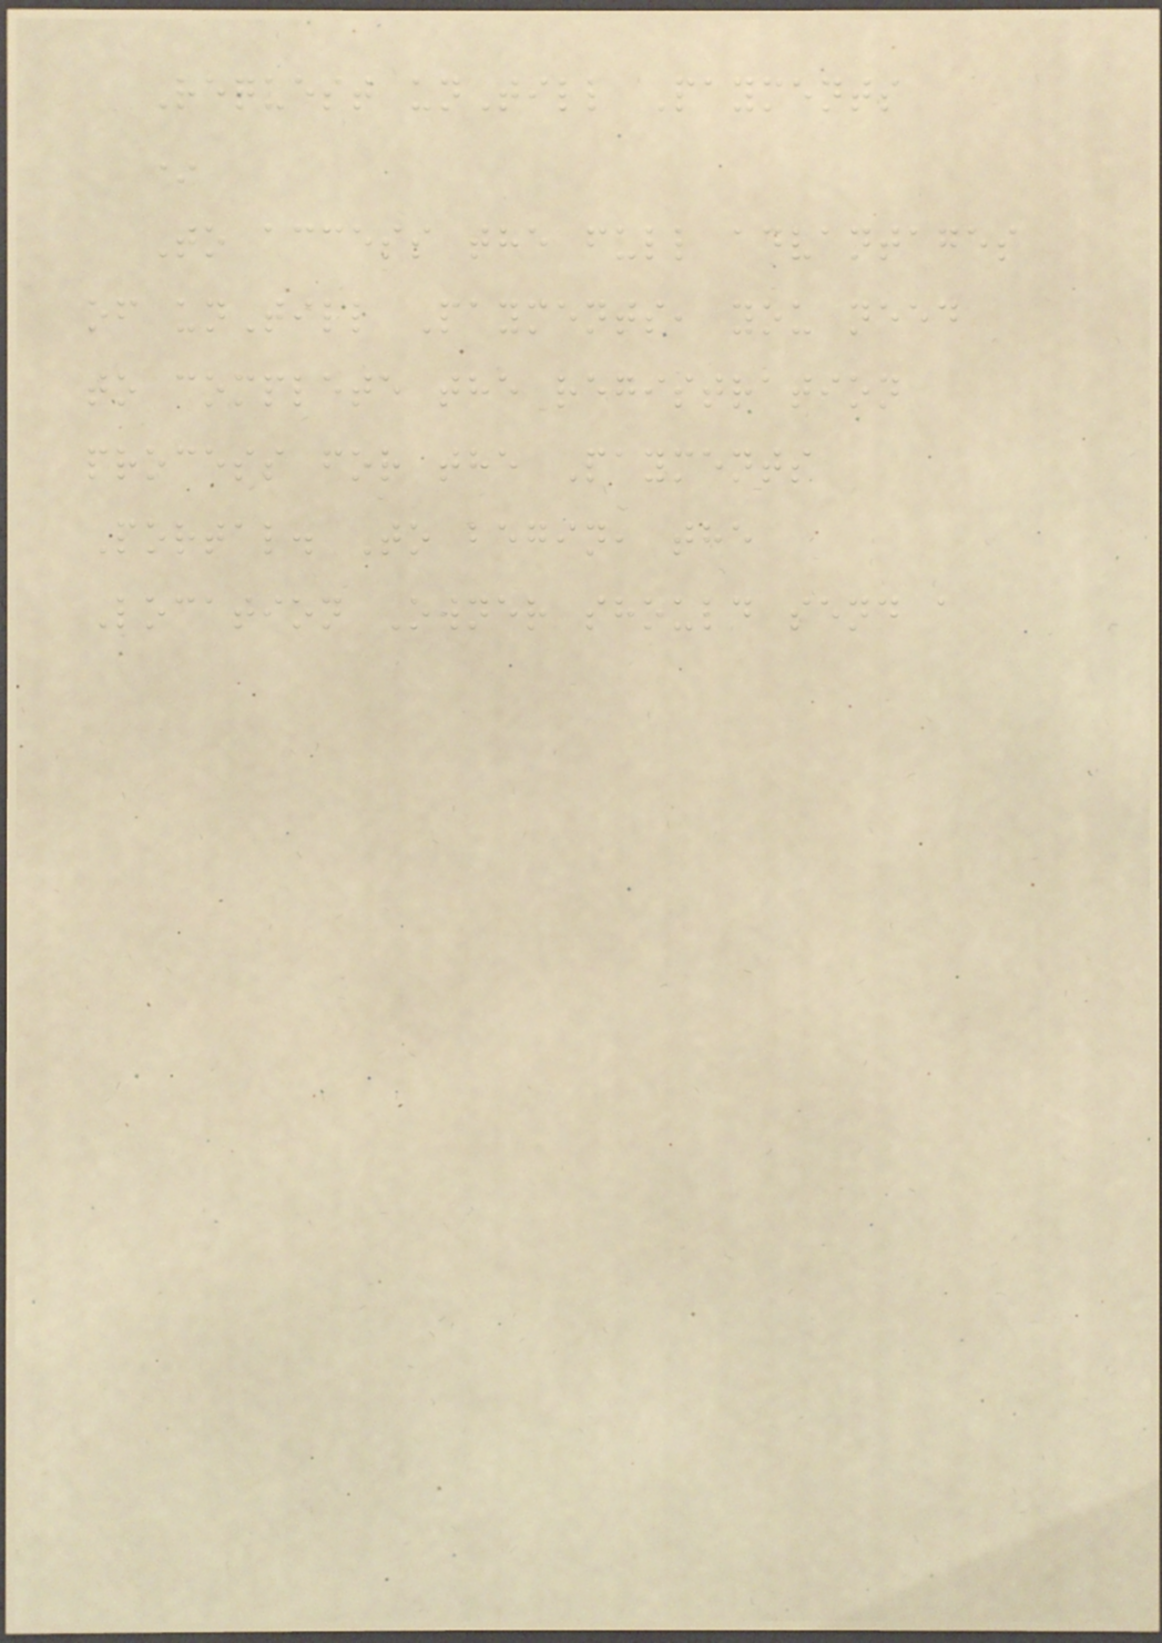Request unTill Payments
*
To access the full advantages
of unTill Payments, you need
to complete the registration
process for the Payments
Portal. To begin, the
Location Owner should send a
